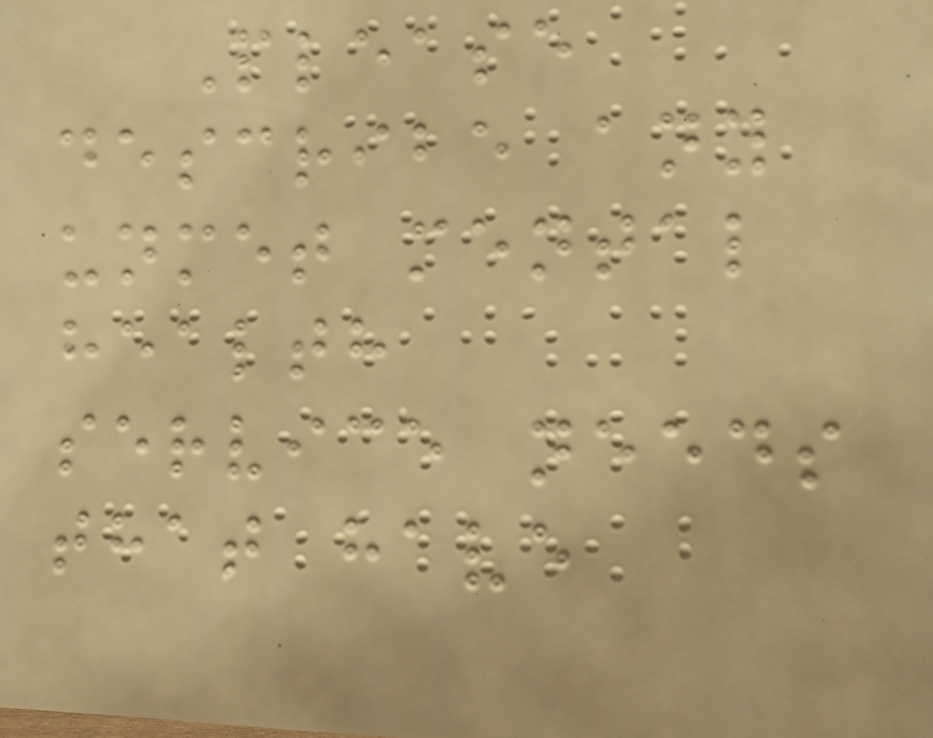Please
describe any
unmet mental
health
service needs
that have
